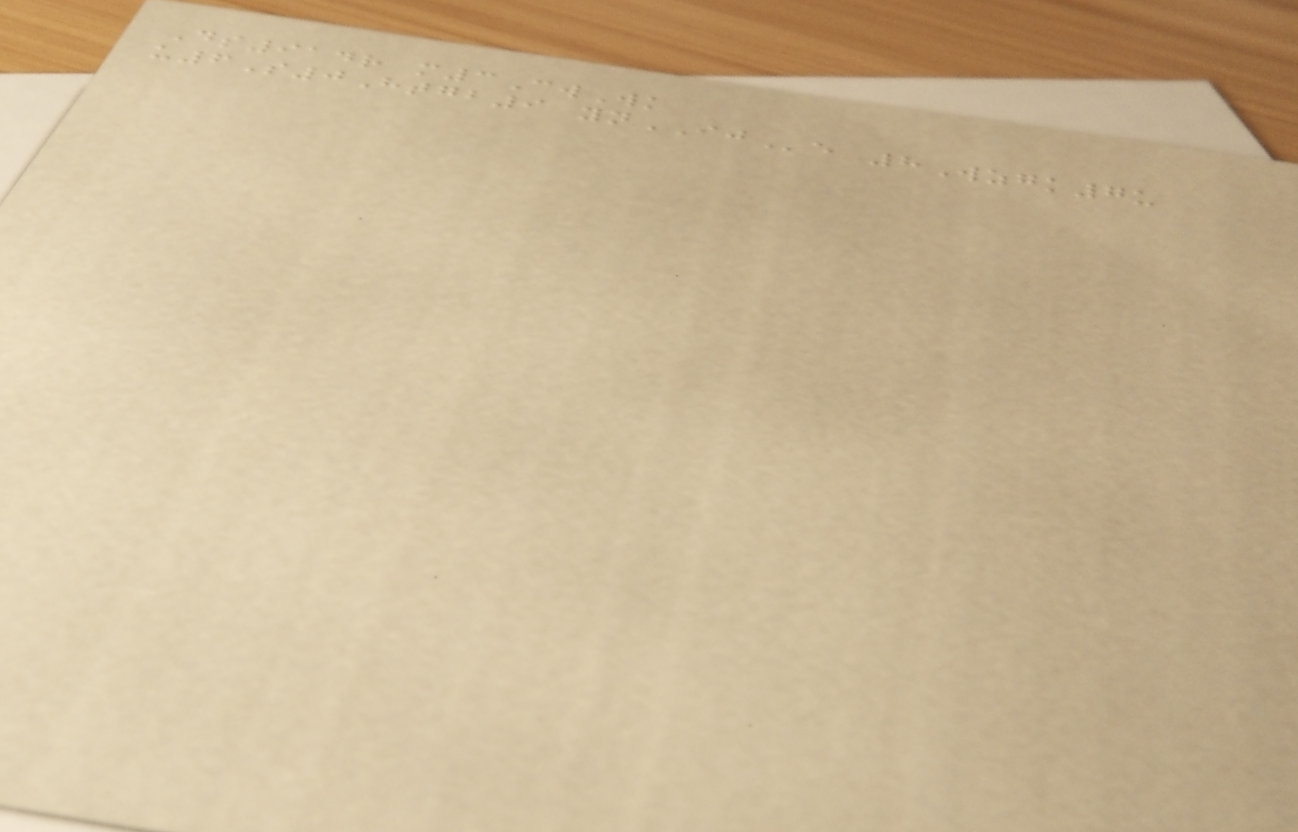Ds914r m3CwWk
u6S0Htgb9 ynIJe 8Wzgk7u
